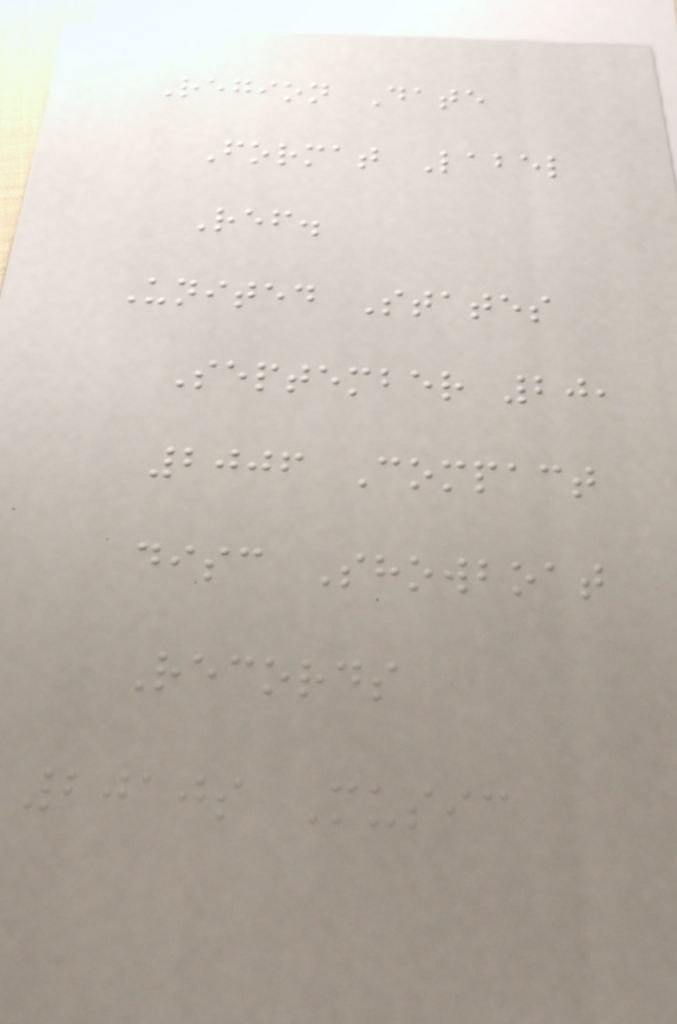Region Date
Format Label
Ref.
United States
September 20,
2006 Compact
disc Showboat
Records
2010s Music
